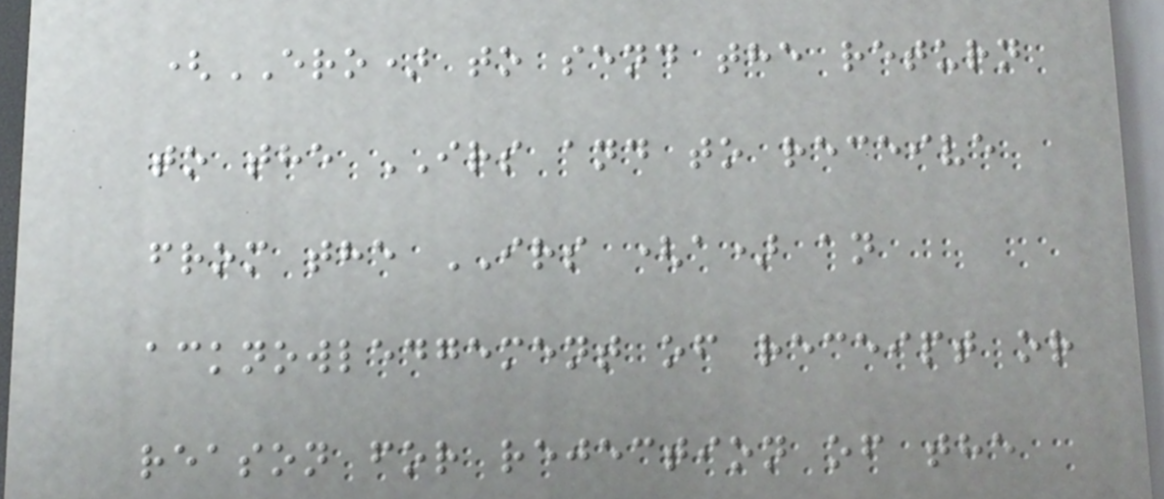(ERO) to send the return
to the IRS and to receive
from the IRS (a) an
acknowledgement of receipt or
reason for rejection of the
